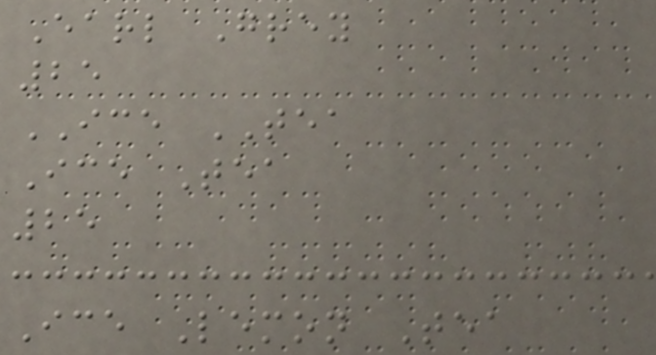Earl Grey
25
ICE TEA
Ice Tea
25
Ice Lemon Tea
